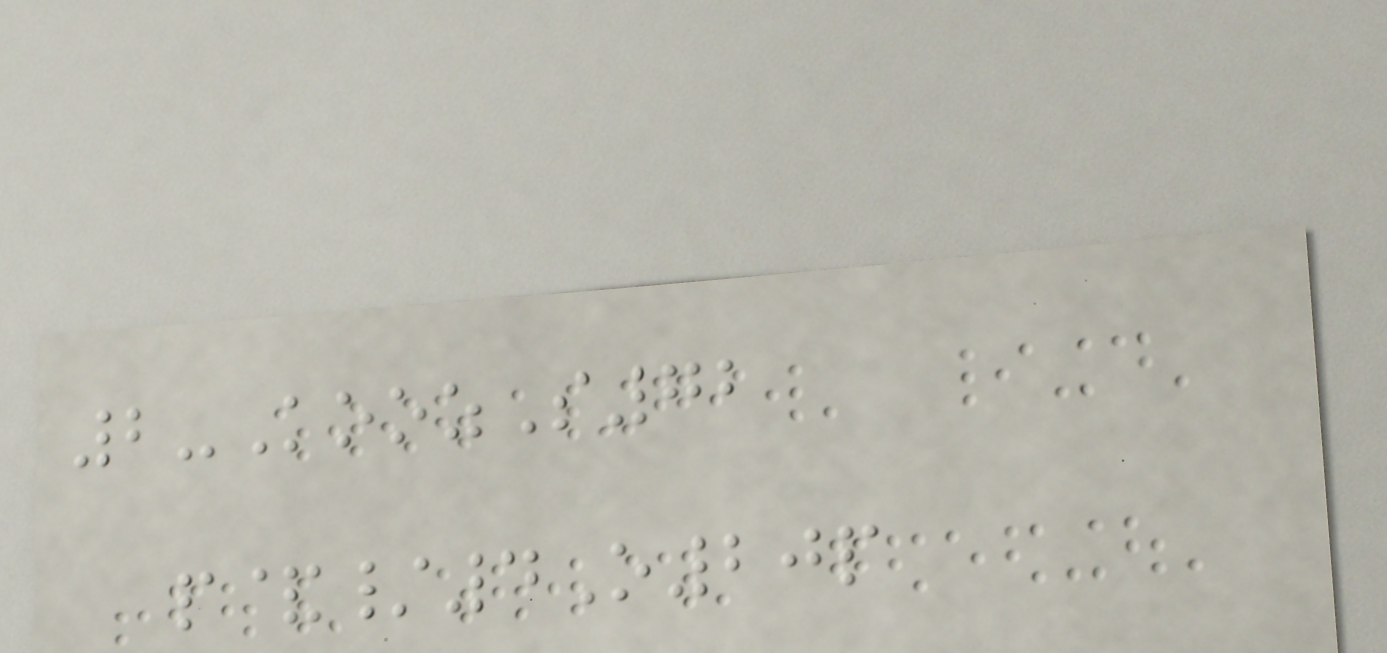2-KoozS72
p&/4O20p
